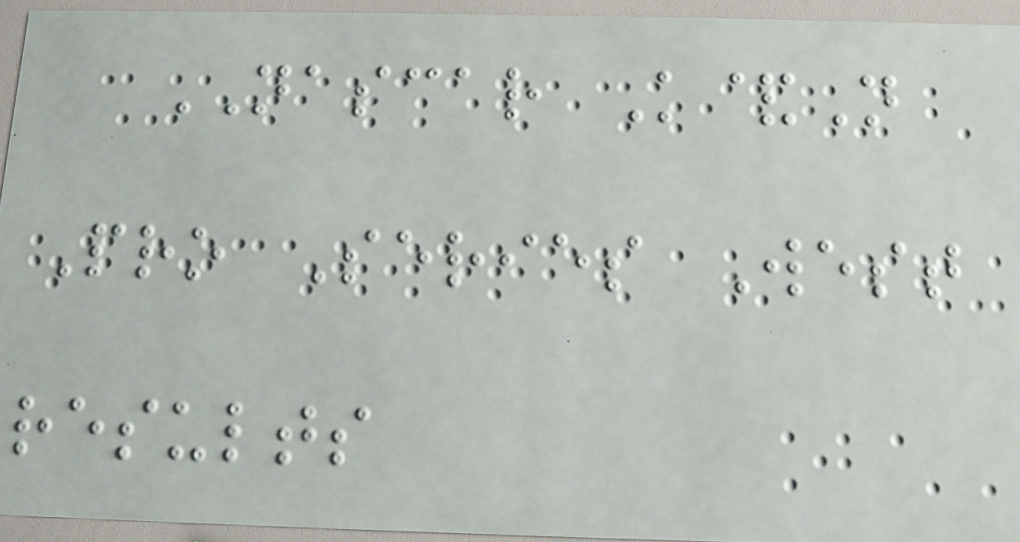NASCAR K&N
Pro Series West
results
